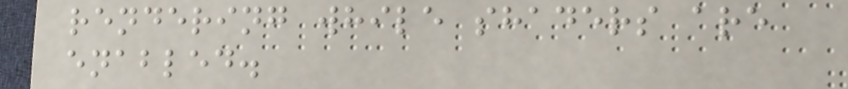rendering while shaders are
enabled.
